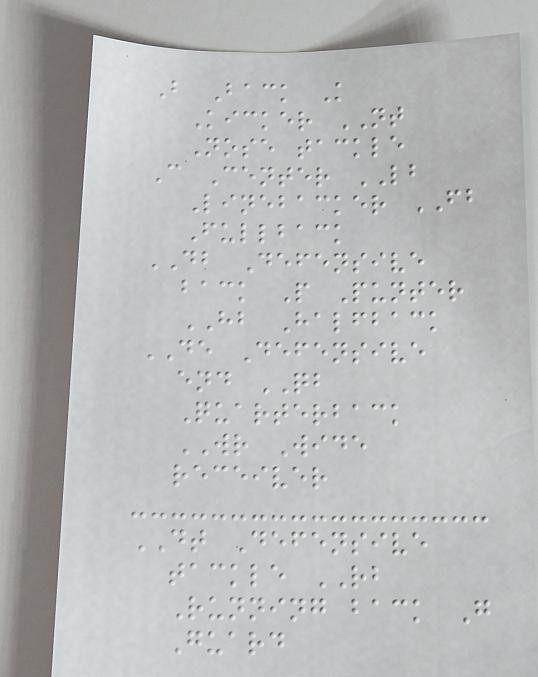B Back K
Kicker NT
Nose tackle
C Center LB
Linebacker FB
Fullback
DB Defensive
back P Punter
HB Halfback
DE Defensive
end QB
Quarterback
WR Wide
receiver
DT Defensive
tackle RB
Running back G
Guard
